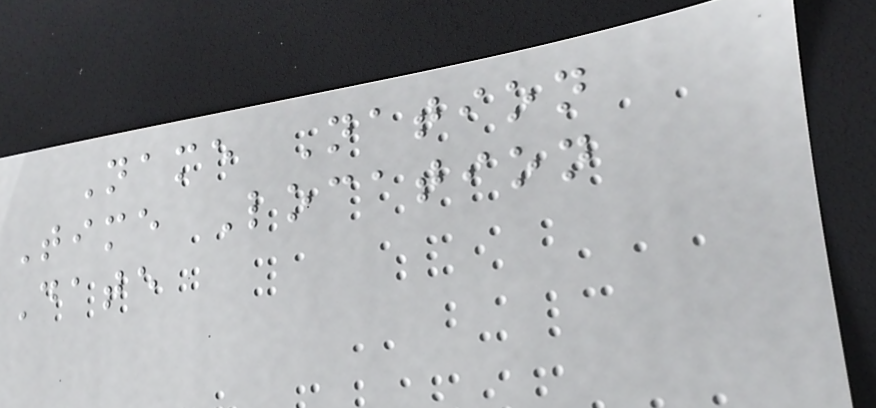Name Nation
Time Location
Date
